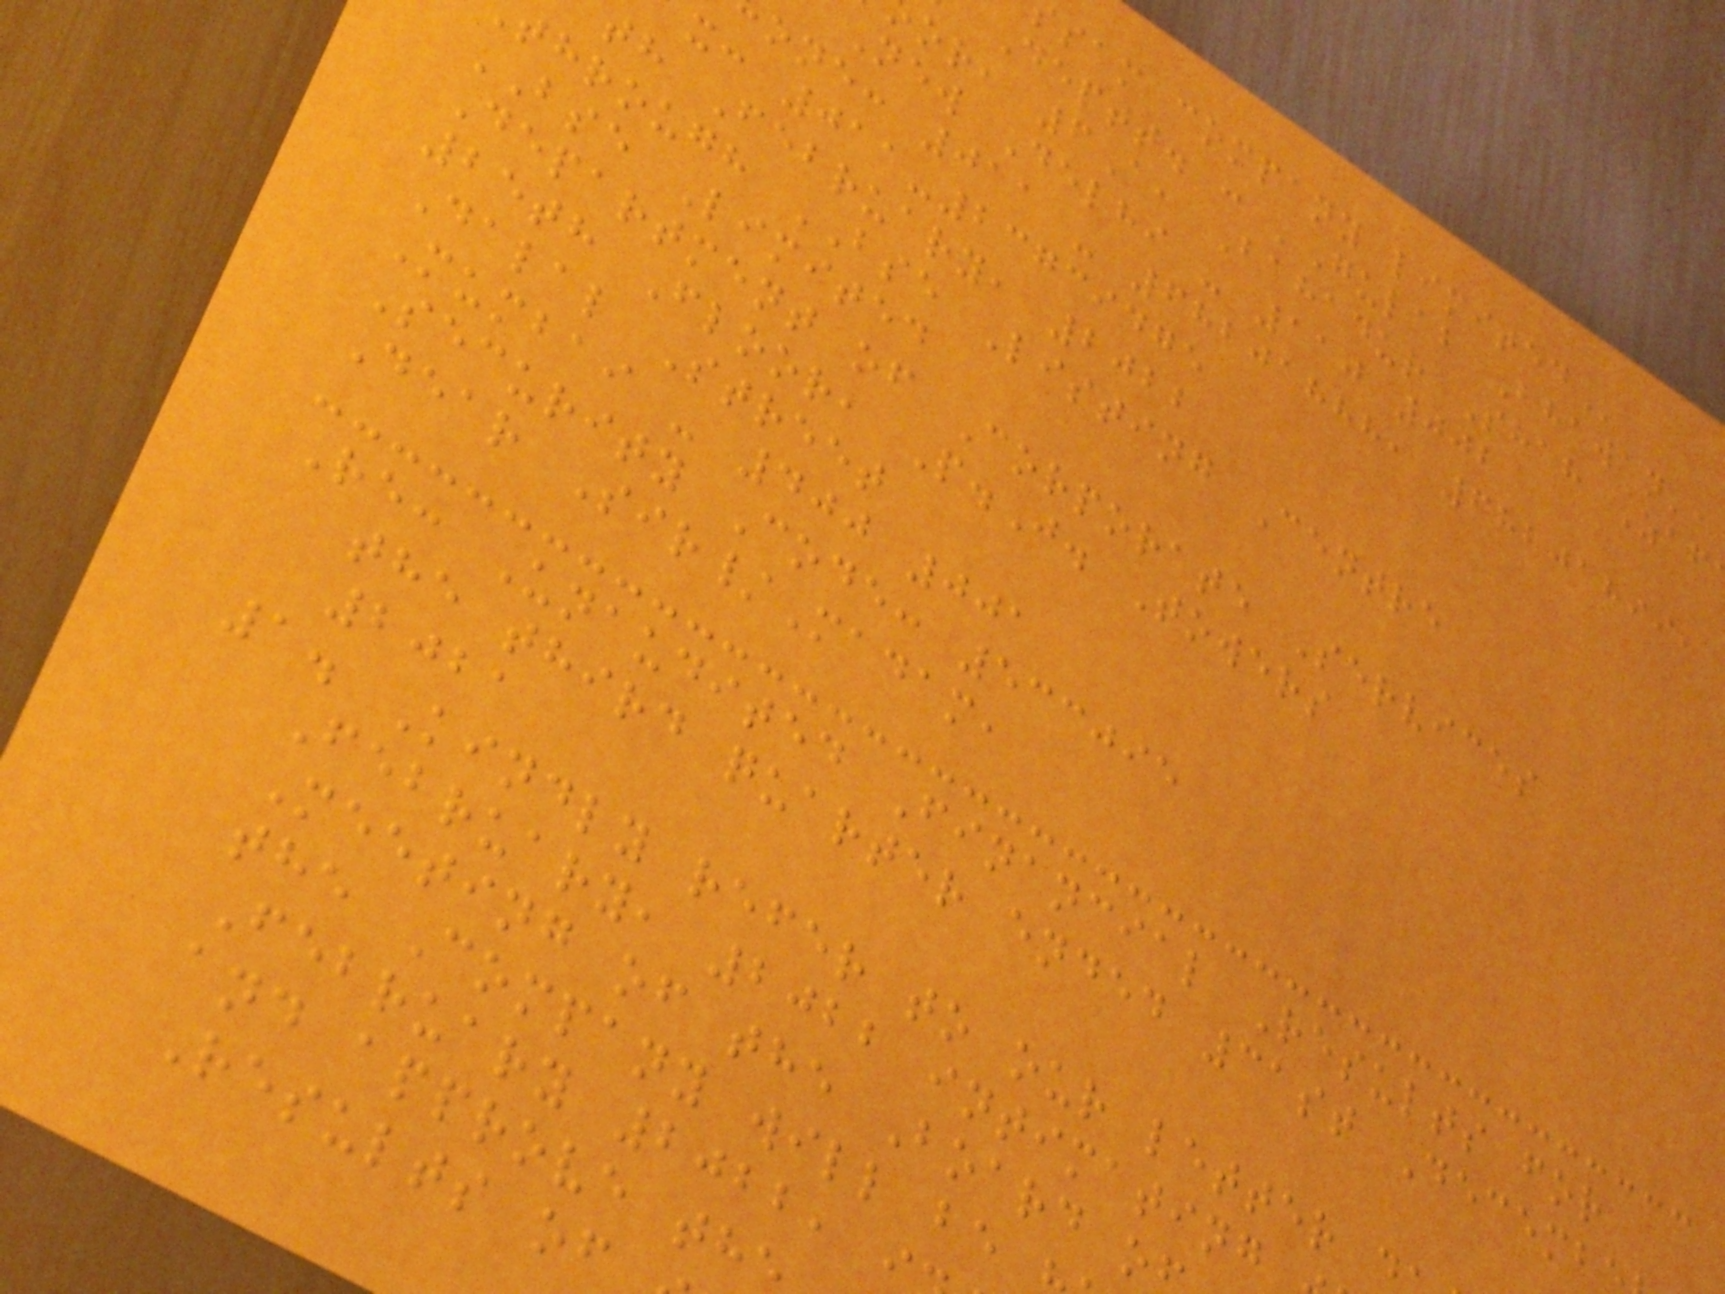sam company
Deptt. : 'Gulab Bhawan',
or, 6A, Bahadur Shah Zaf
New Delhi - 110 002
one: 011 - 68201888, 68201899,
x: 011-23739475
th February, 2022
through BSE Listing Centre
BSE Limited
Department of Corporate Services
25th Floor, P.J. Towers
Dalal Street
Mumbai - 400 001
Security Code: 533095
Dear Sir/Madam,
Re: Unaudited Financial Results for
the third quarter ended 31st Decemb
2021
1. Kindly refer to our letter d
February, 2022 intimating
Meeting of the Board o
the Company will be
February 2022, i
and approve th
Results of
